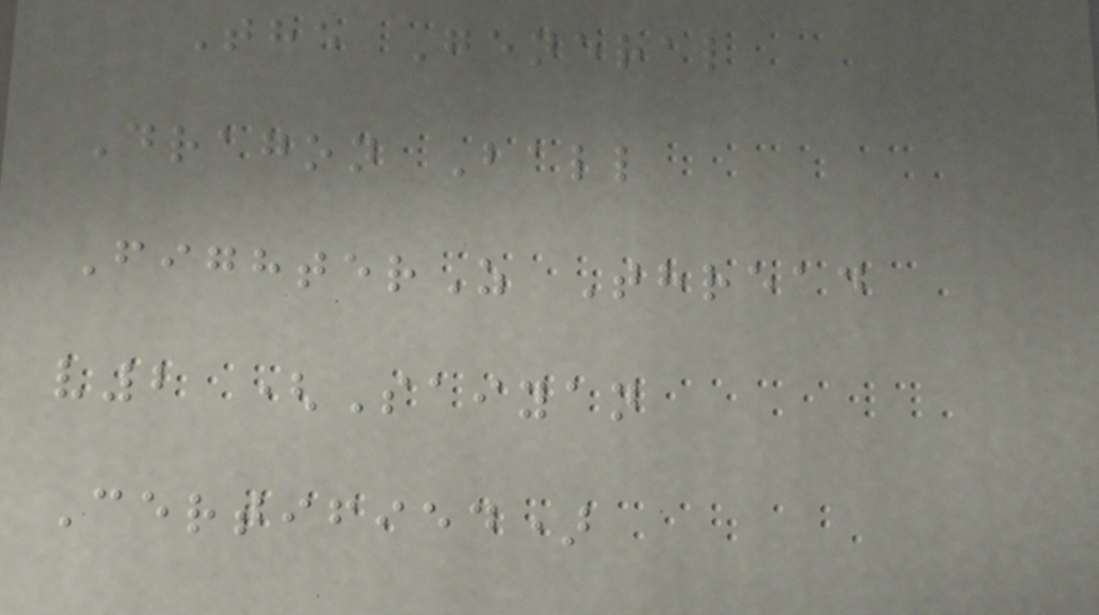The General
Dragon Ball
FighterZ Thread
v2 (Saiyan
Certified)
